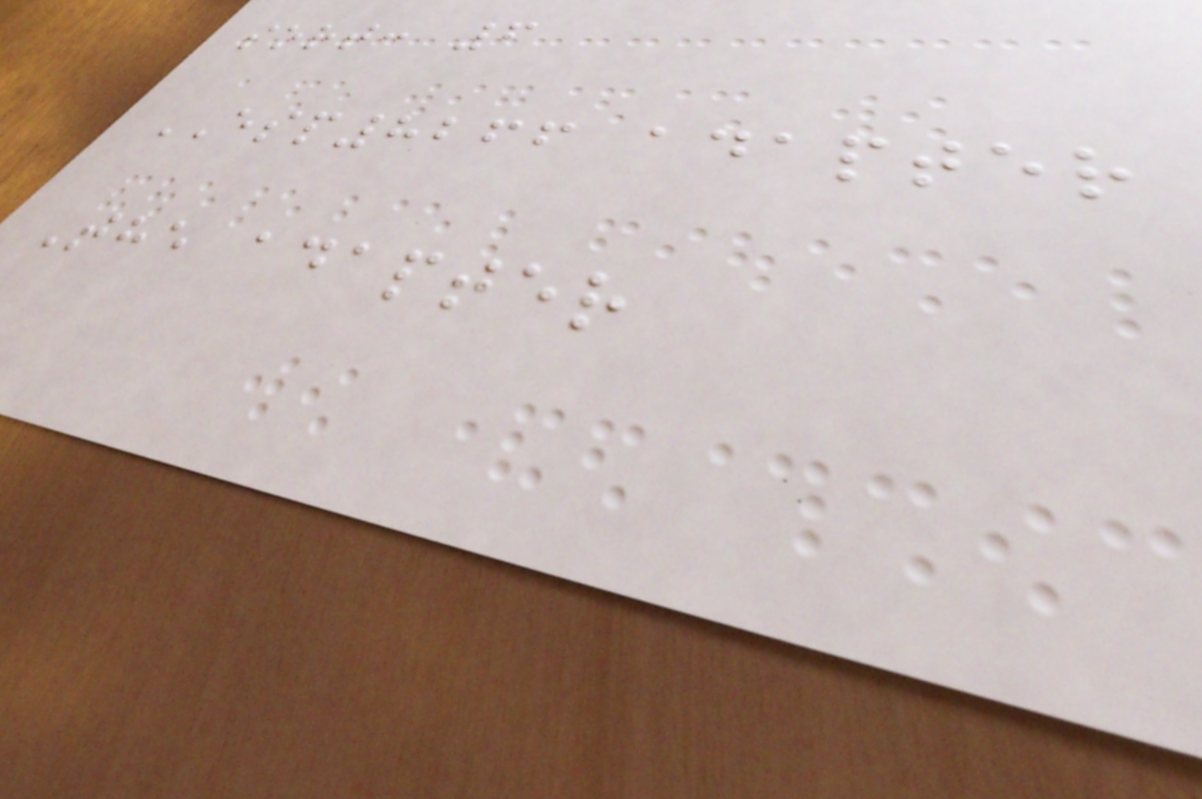sort: 6
ESP8266 adapter
The adapter
